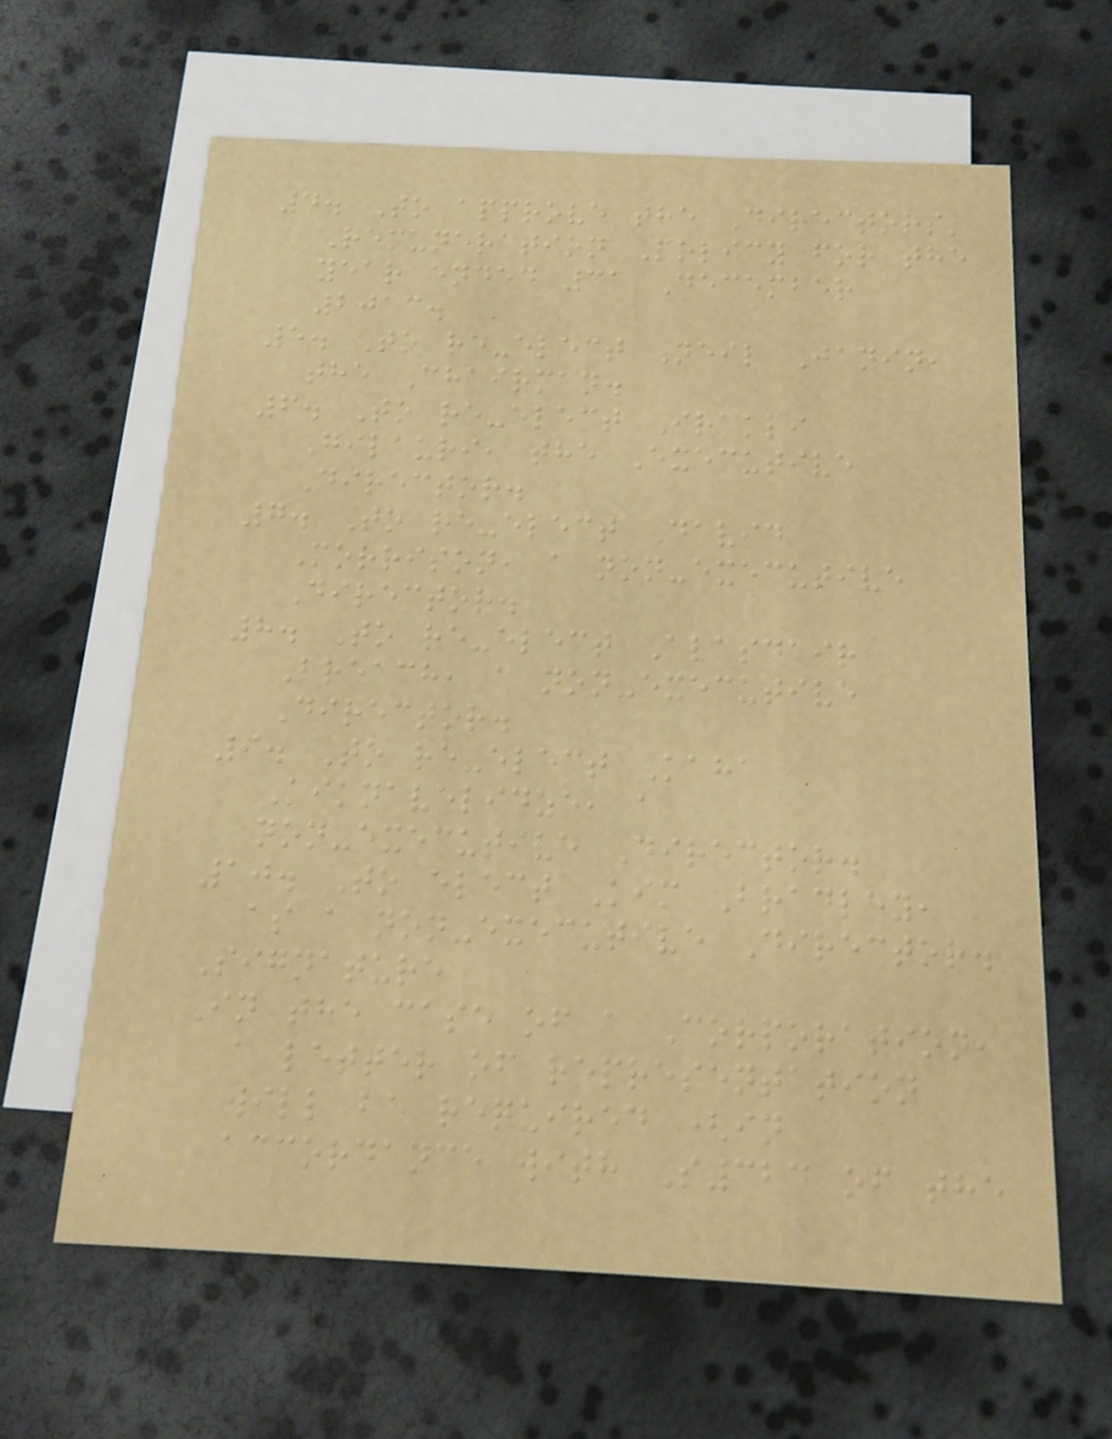4. To approve the Directors'
Remuneration Policy for the
year ended 31 December
2013.
5. To re-elect Neil Janin,
the Chairman.
6. To re-elect Irakli
Gilauri, the Executive
Director.
7. To re-elect David
Morrison, a non-executive
Director.
8. To re-elect Alasdair
Breach, a non-executive
Director.
9. To re-elect Kaha
Kiknavelidze, a
non-executive Director.
10. To elect Kim Bradley,
as a non-executive Director.
Signature
In the case of a Corporation,
a letter of representation
will be required (in
accordance with S323 of the
